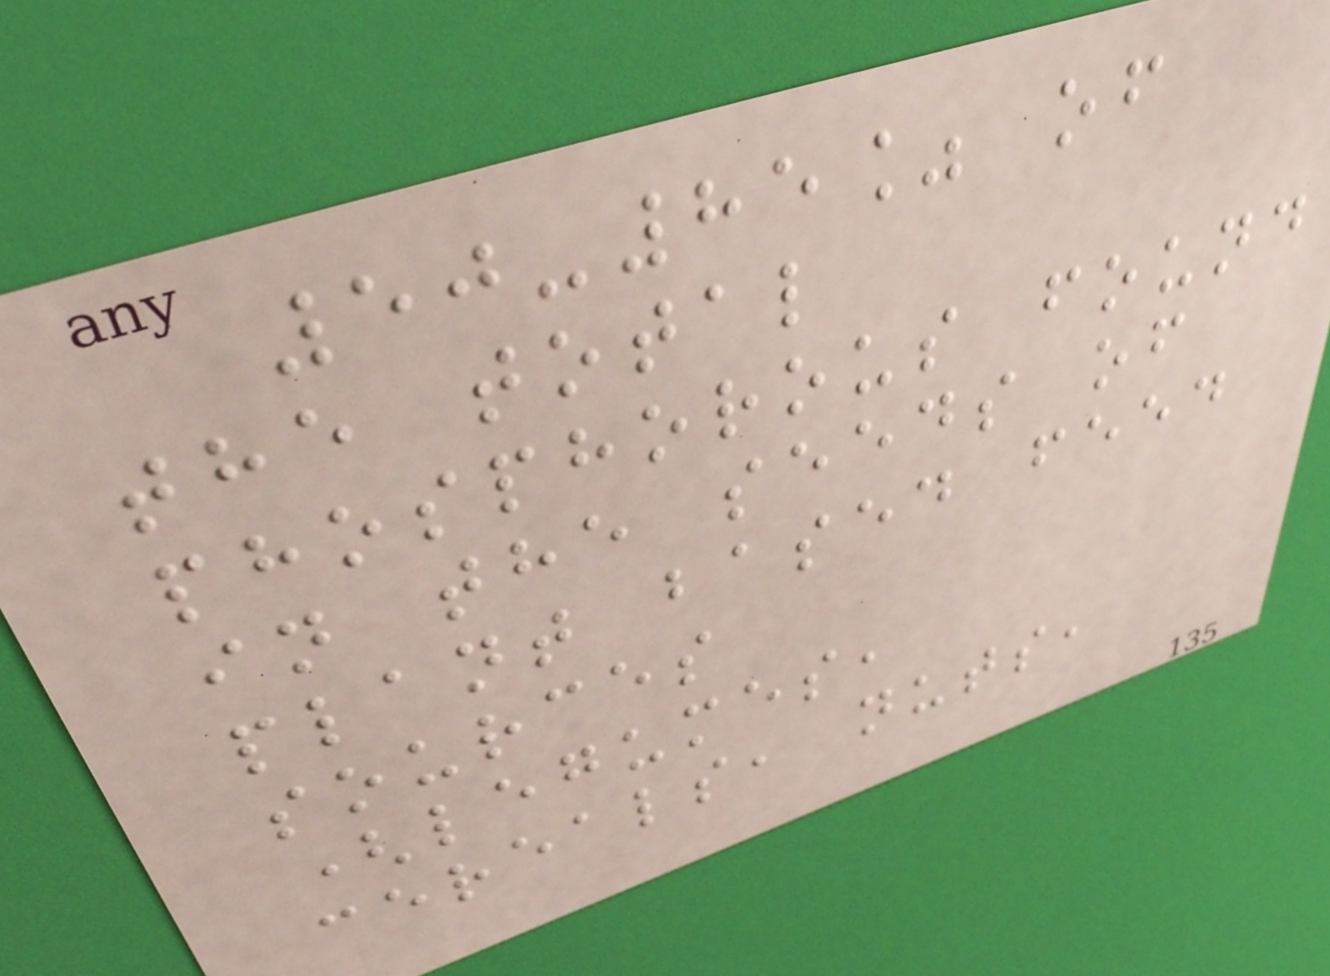50-85% of
the total
phosphorous found
in the seeds of
plant based feed
sources
(legumes,
cereals, nuts,
